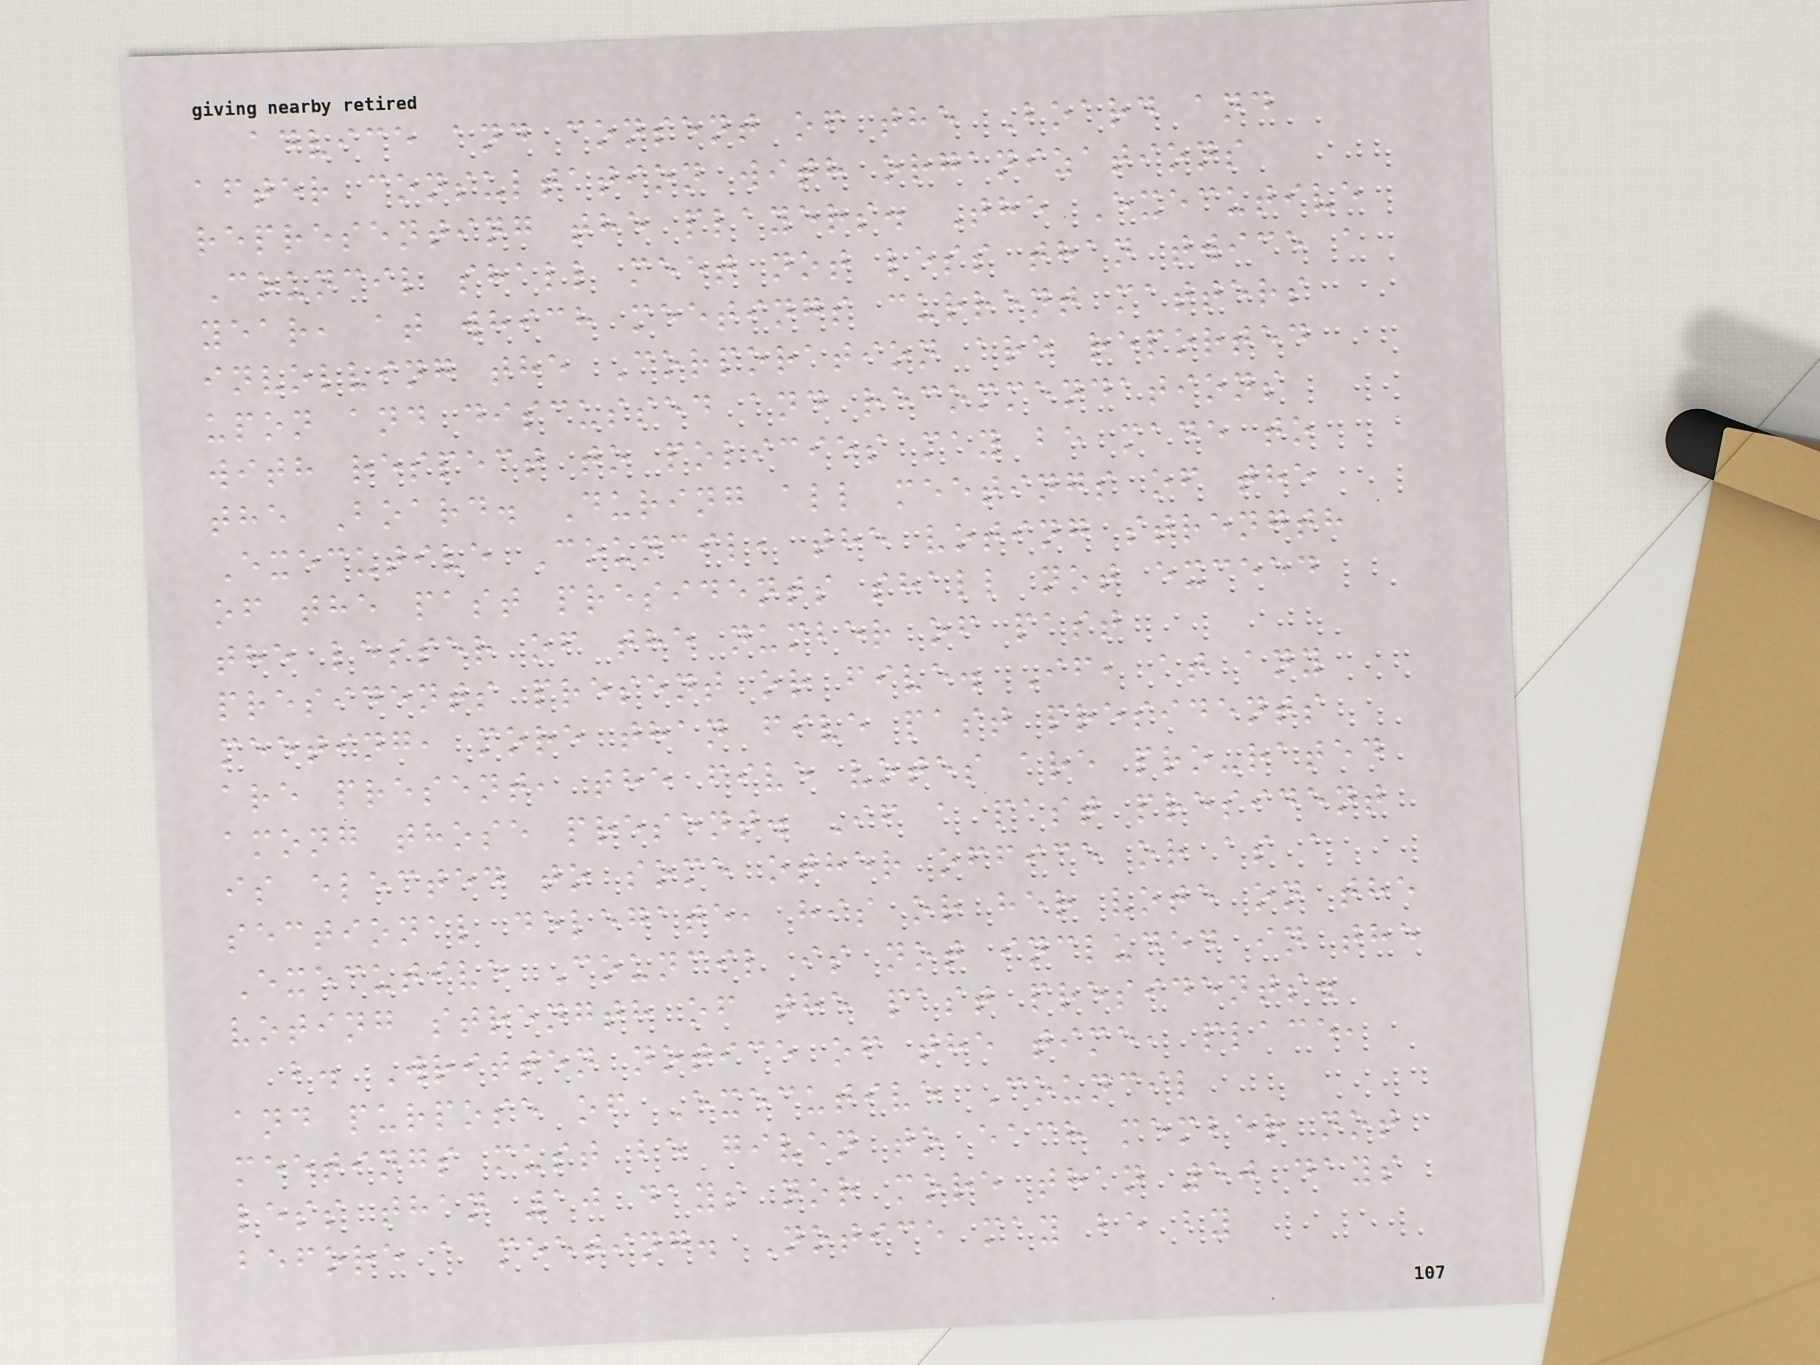advice and consent of the Board and
after consultation with organizations
representing the players. The Executive
Council shall meet not less than twice a
year, at which meetings current matters
involving the Corporation are reported
upon and discussed and recommendations
with respect to policies may be made to
the Board. During all meetings of the
Executive Council, the voting strength
of the past presidents shall not exceed
the lesser of the number of past
presidents present or five. If, at any
meeting, more than five past presidents
are present, the five votes are pro-rated
among those present. If a past president
is elected to some other office or as a
sectional delegate, his or her vote on the
Executive Council is not included in the
voting strength of the past presidents.
b. Written notice of the time, place,
and purpose of Executive Council
meetings must be given to each member not
less than 10 days nor more than 50 days
before a meeting. Notice may be by
